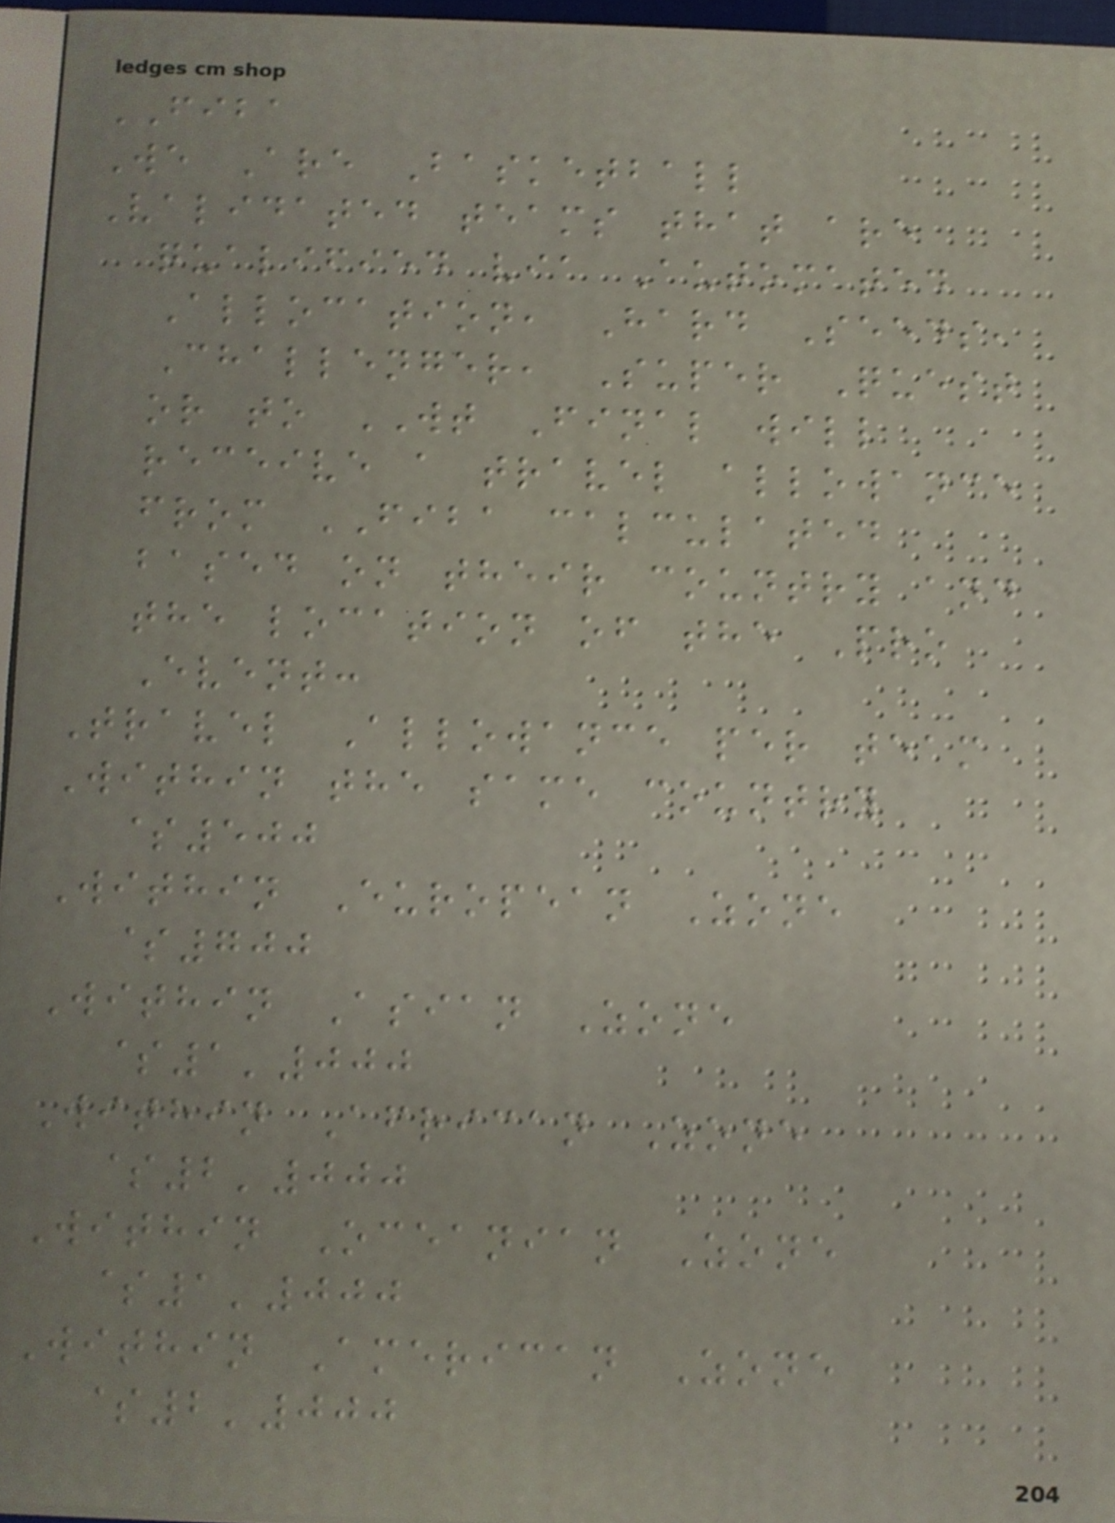FIBA
We Are Basketball
Validated teams that are
qualified via Automated
Allocation, Hard Seeds,
Challenger, Super Quest
or to WT Final will
receive a travel allowance
from FIBA calculated
based on their country and
the location of the Pro
Event:
Travel Allowance per team
Within the same country
$500
Within European Zone
$700
Within Asian Zone
$1'000
Within African Zone
$2'000
Within Oceanian Zone
$1'000
Within American Zone
$2'000
